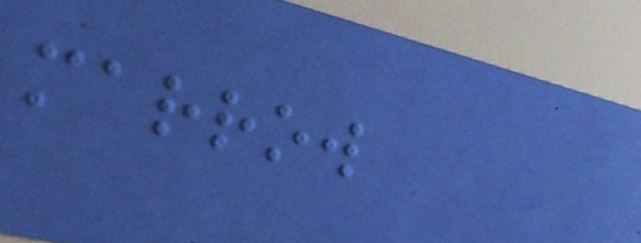marrow
